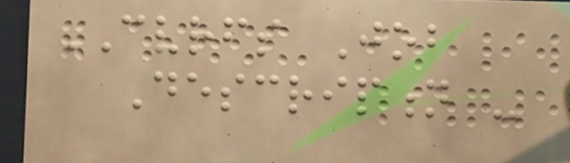CVRFS Job
Description -
